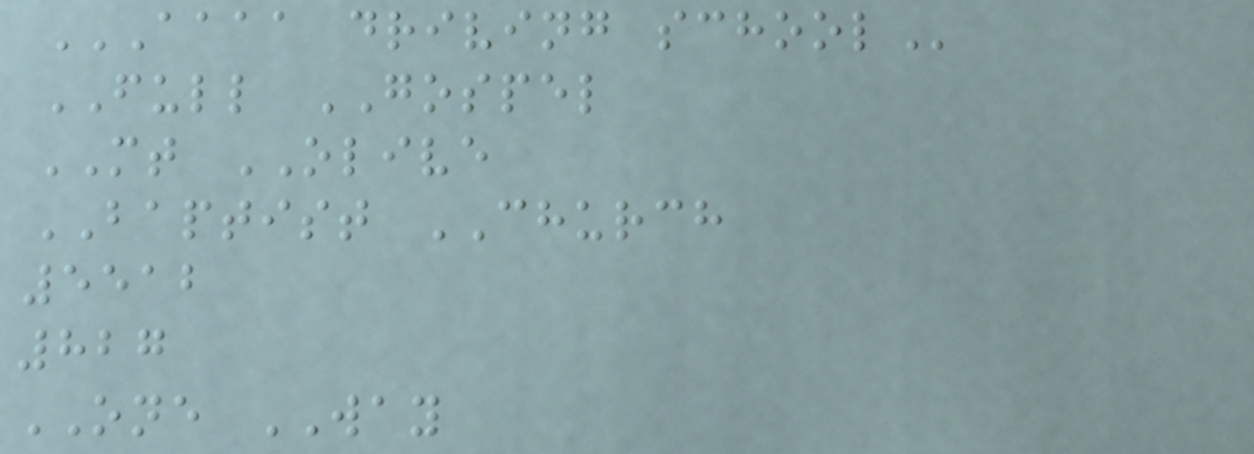AAAA DRIVING SCHOOL
FULL GOSPEL
MT OLIVE
BAPTIST CHURCH
5512
827
ONE WAY
